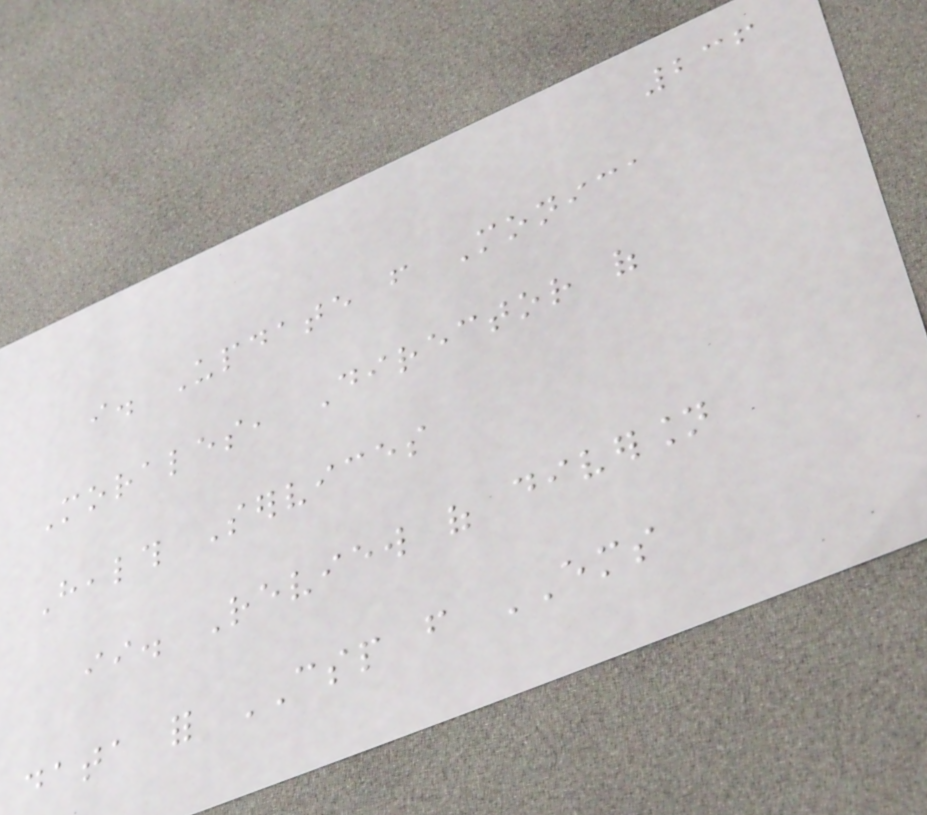236
i. Update from Monica
Morales, Director of
Health Services
ii. Review of diversion
data for CSP from EMS
